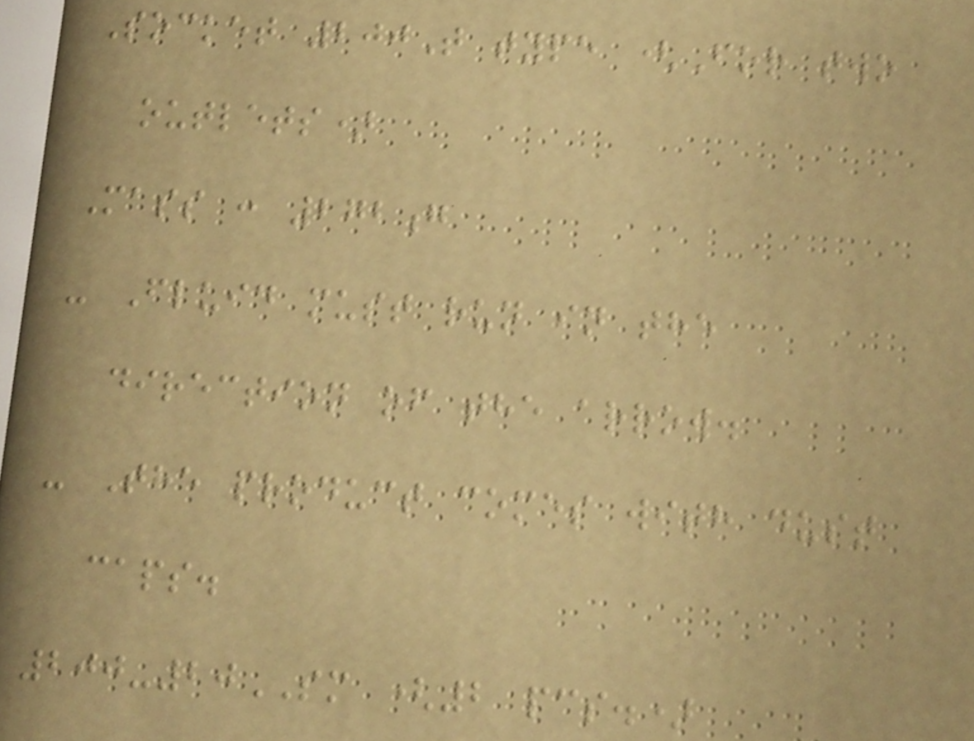Socket 200T type (For two
outlets)
Mass : 272g
- Fluid must run in the
direction of the arrow.
- The product comes with dust
caps.
200-20SM (2 pcs.)
